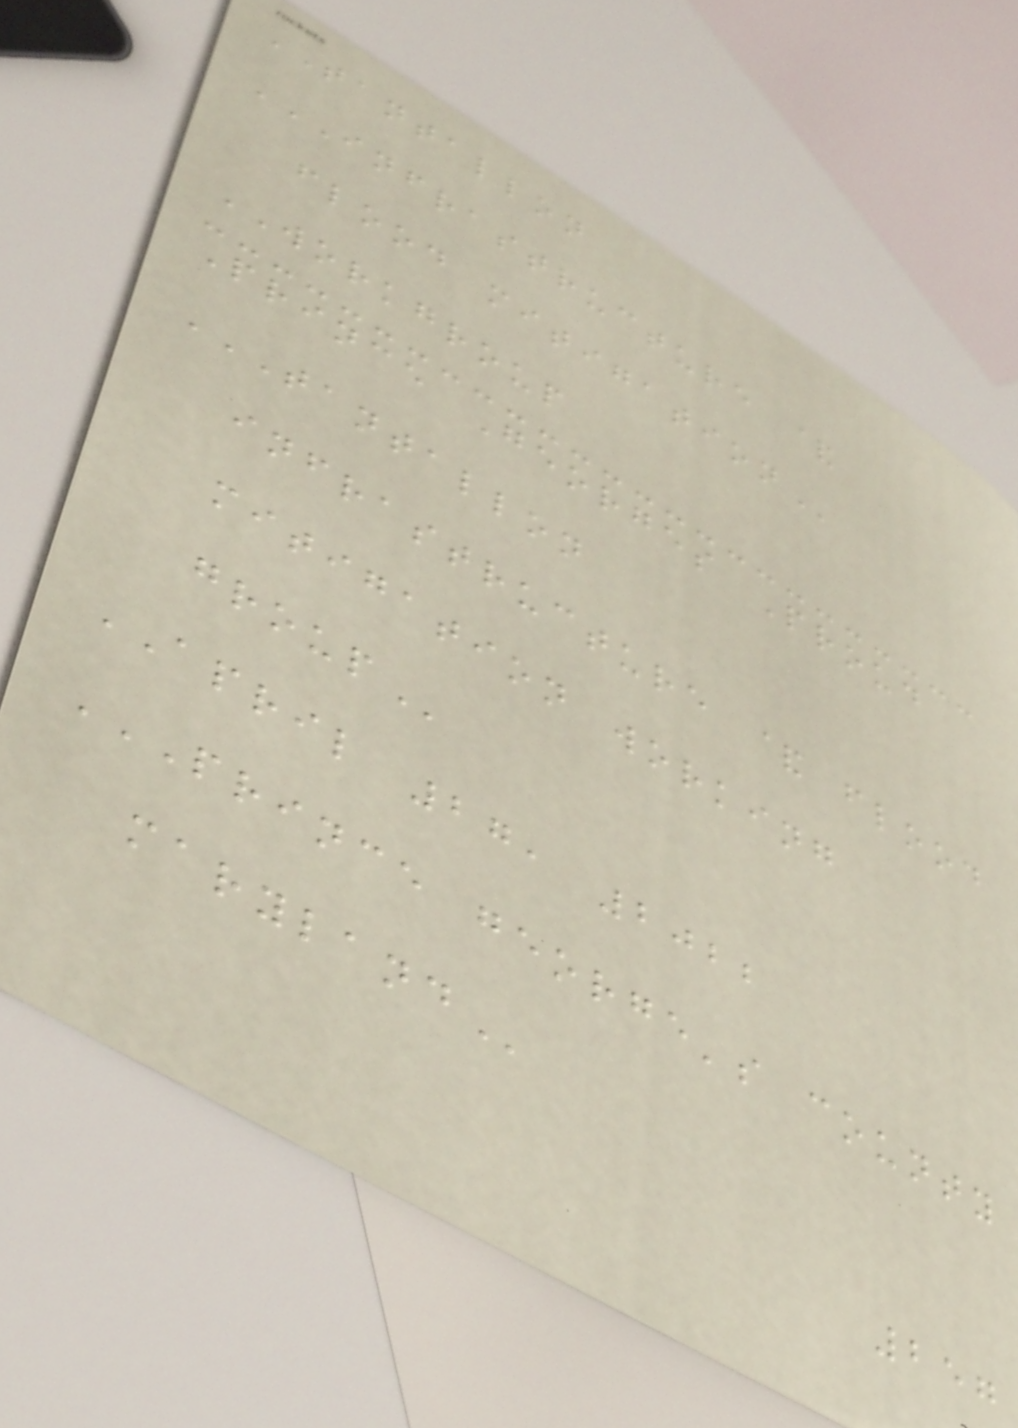TANTALLON
INFRASTRUCTURE &
FLOOD MITIGATION
WORKGROUP
Prince Georges Proud
TANTALLON
INFRASTRUCTURE & FLOOD
MITIGATION WORKING
GROUP
APRIL 27, 2022
PRINCE GEORGE'S COUNTY
MARYLAND
257
